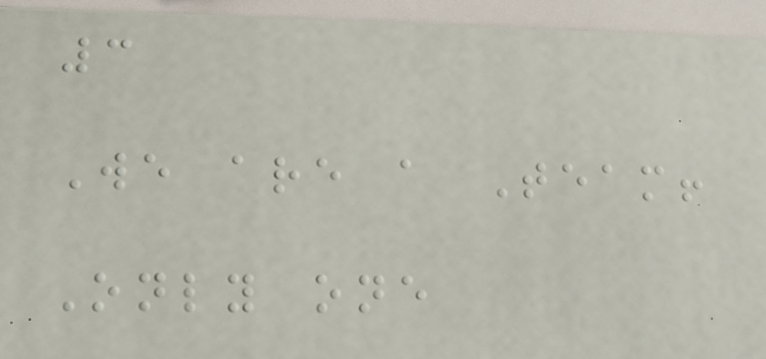3
We are a Team!
Only one
